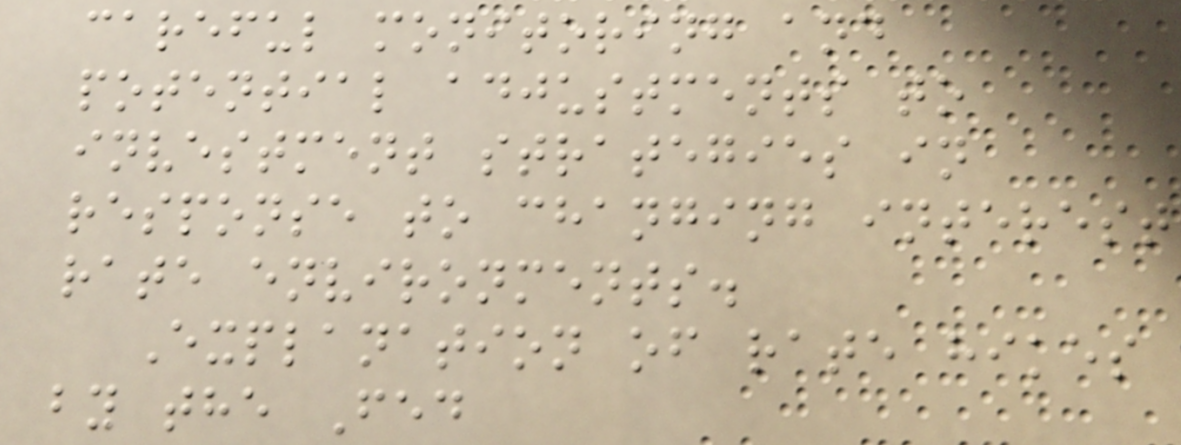careful monitoring and
potential adjustments to
investment strategies in
response to changing interest
rate environments.
Explanation of rate hikes
by the Fed
